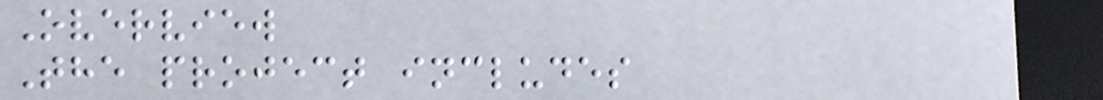Overview
The project includes
